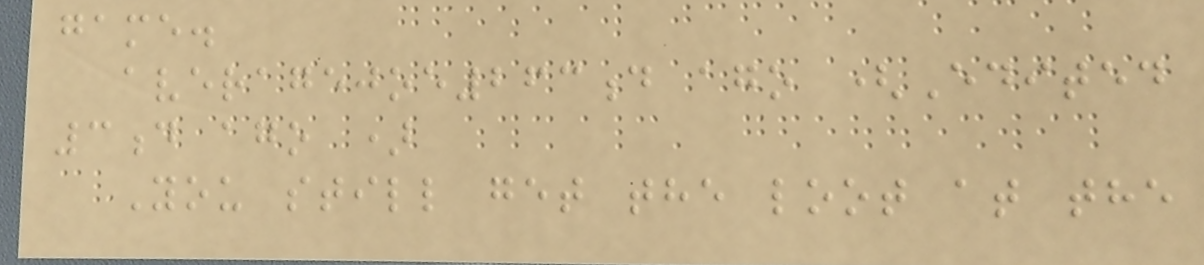game.
averagejoe263d ago (Edited
3d ago )
You still get the loot at the
